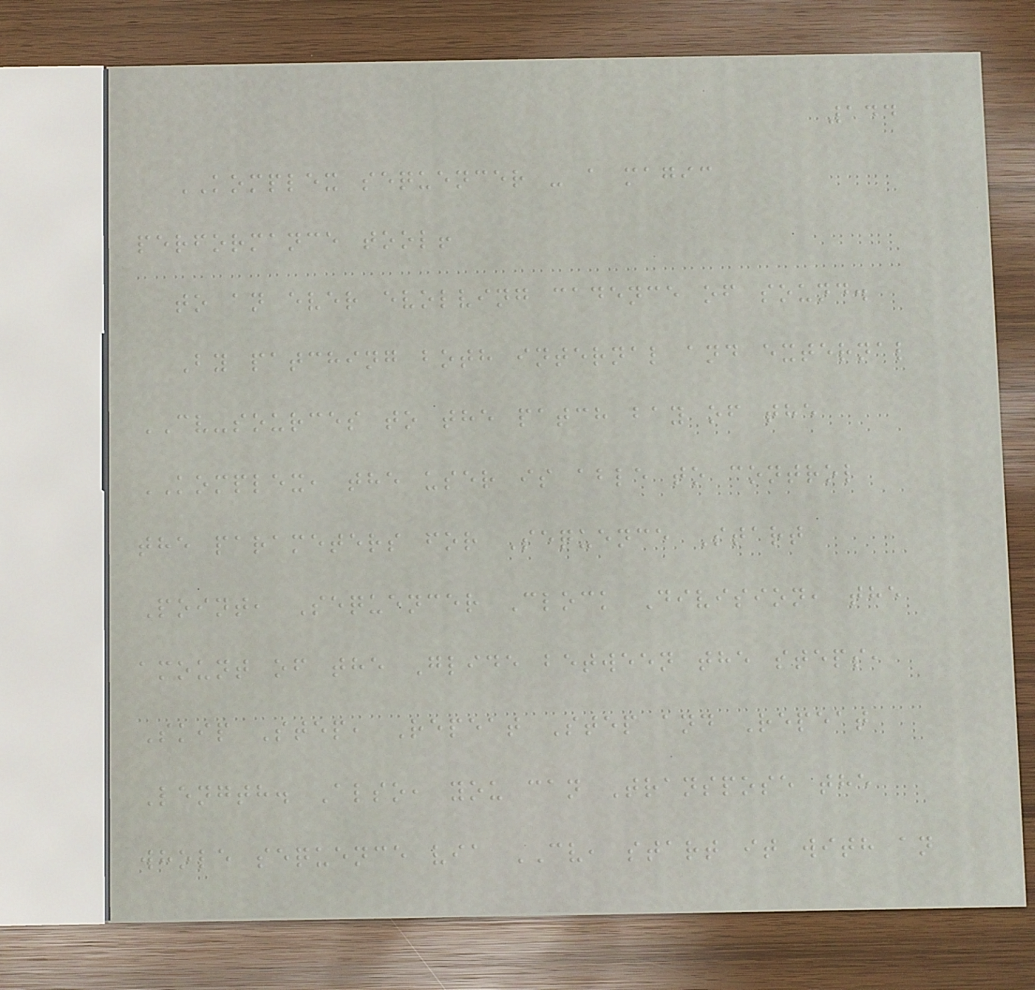144
KOMPLEX sequencer - a magic
performance tool!
to an ever evolving cadence of sound.
By patching both internal and external
CV-sources to the patch bay of the
KOMPLEX, the user is able to control
the parameters for Sequence Start
Point, Sequencer Clock Division, the
amount of the Glide between the steps,
Skip Step, Repeat Step and Repeat
Length. Also, you can Transpose the
whole sequence via CV, start it with an
